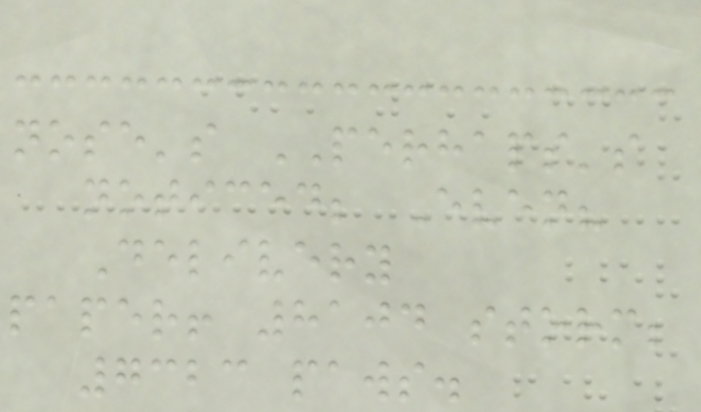nose's PERHAPS's
noticed; Even?
Delivery
paper! 8104 storm;
7323 paws.
